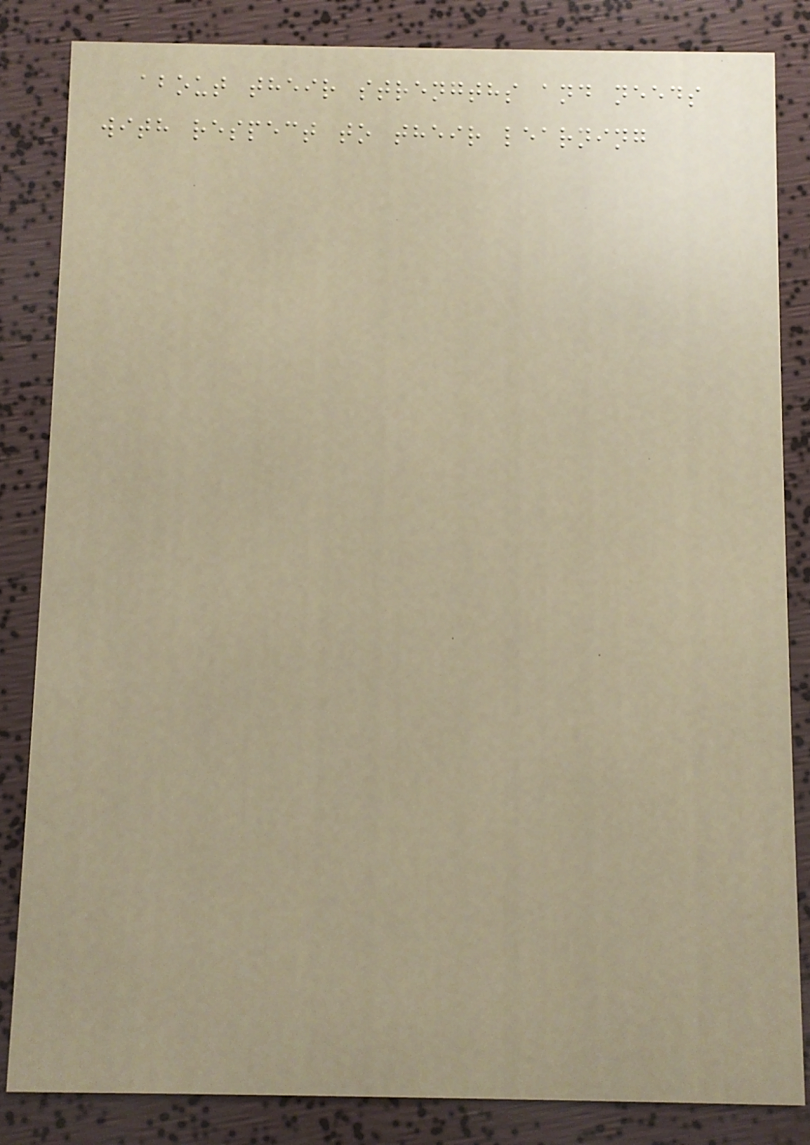about their strengths and needs
with respect to their learning
